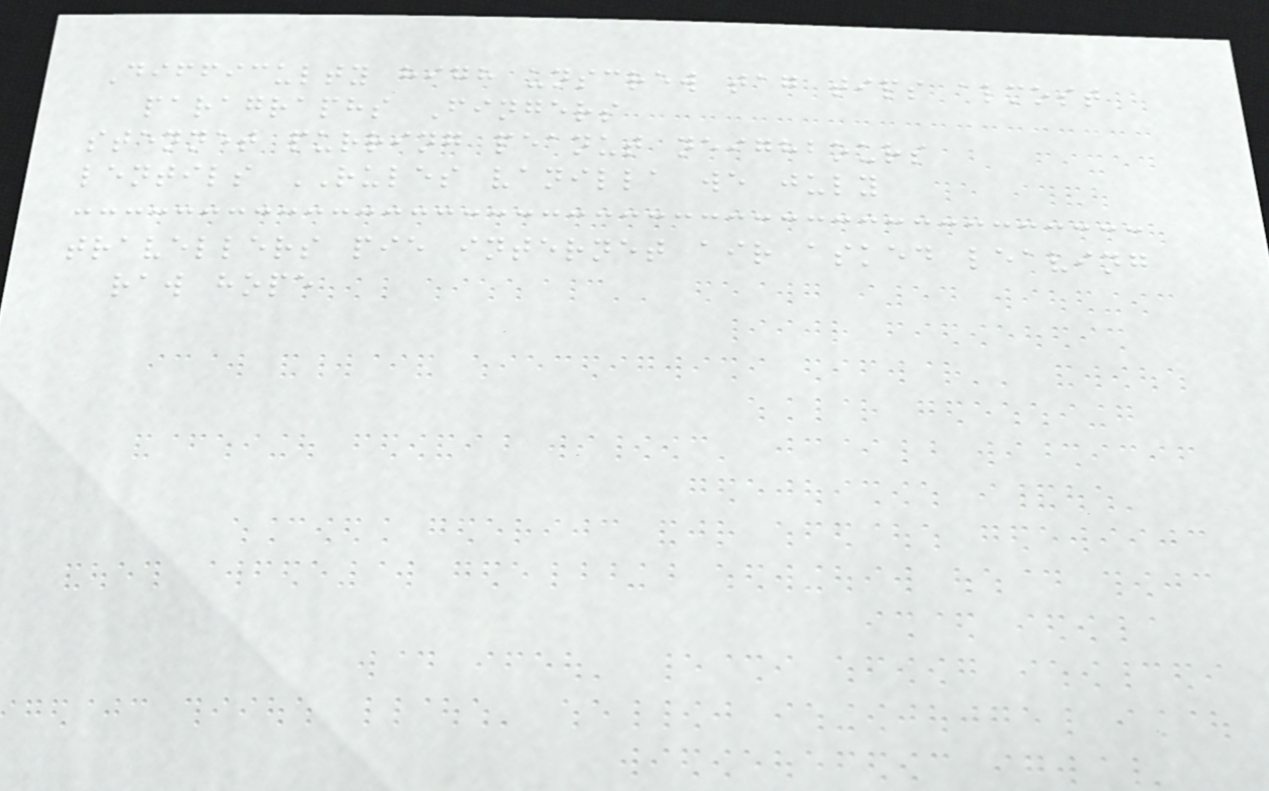Difficulty high unscrew tag tips almost
paragraphs Fingers
stennet purring peanut neighbours
lentils RULES vanilla we july
travellers pie internet air asked leaving
raw hope
